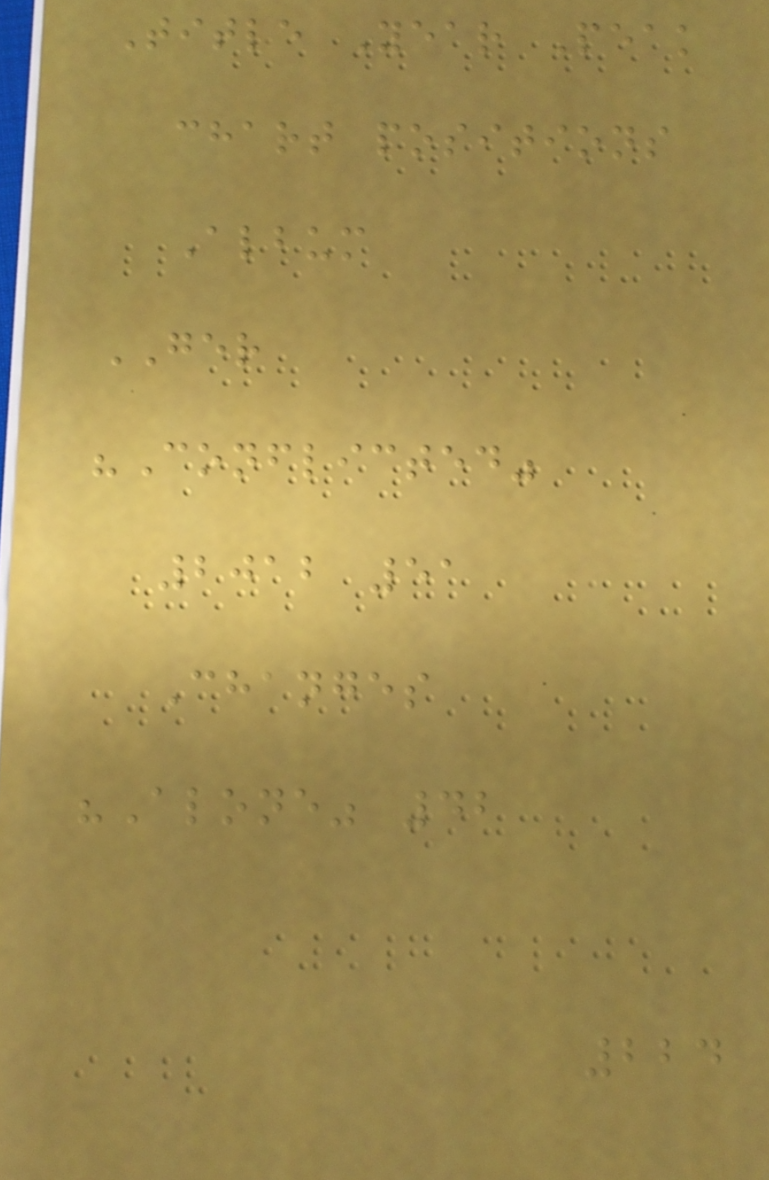Title Year Peak
chart positions
Album
GER
"Conflicted"
2012 51
Changes
"Alone" 42
224
